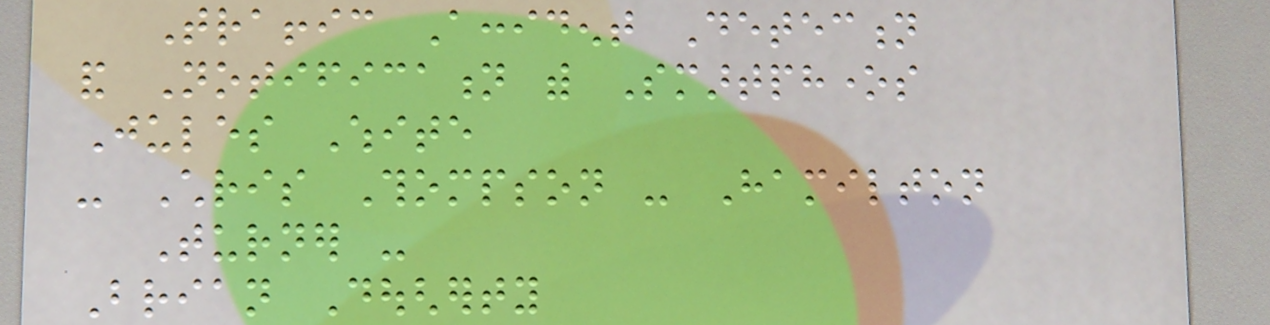Traffic Accident Detection
and Notification with Smartphones
Jules White
- Chris Thompson - Hamilton
Turner -
Brian Dougherty
